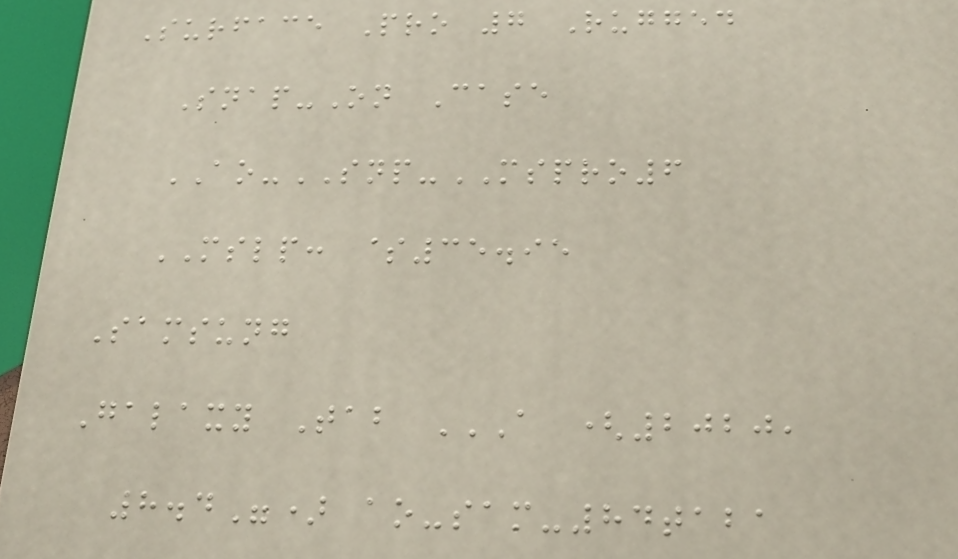Surface Pro 7 Rugged
Snap-On Case
AO-SNP-MSPRO6
MSLP: $35.95
Samsung
Galaxy Tab A (2020,
8.4") AO-SAM-84TABA
